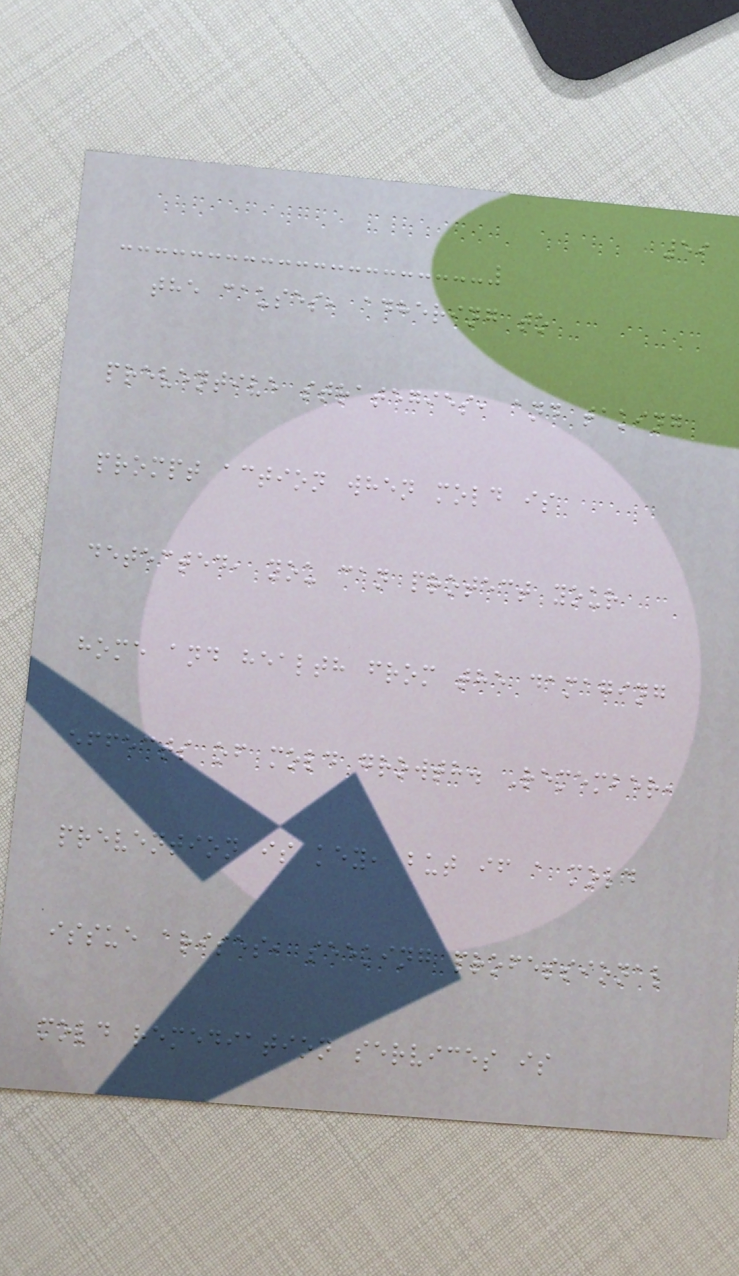59
the causes, adhering to
preventive strategies, and taking
prompt action when mold is
detected, you can protect your
home and health from the damaging
effects of mold growth. Remember,
prevention is key, but if a mold
issue arises, seeking professional
mold remediation services is
